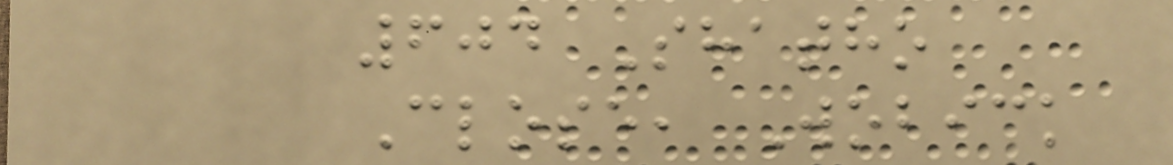604 Shatho
Close, Wobick
